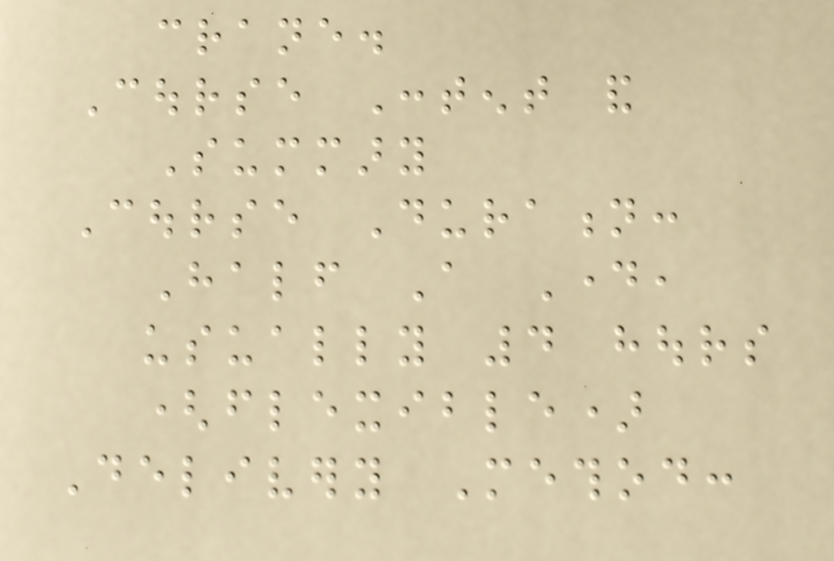crane.
Course Content and
Summary
Course Duration:
Half A Day,
usually 4 hours
(flexible)
Delivery Method:
